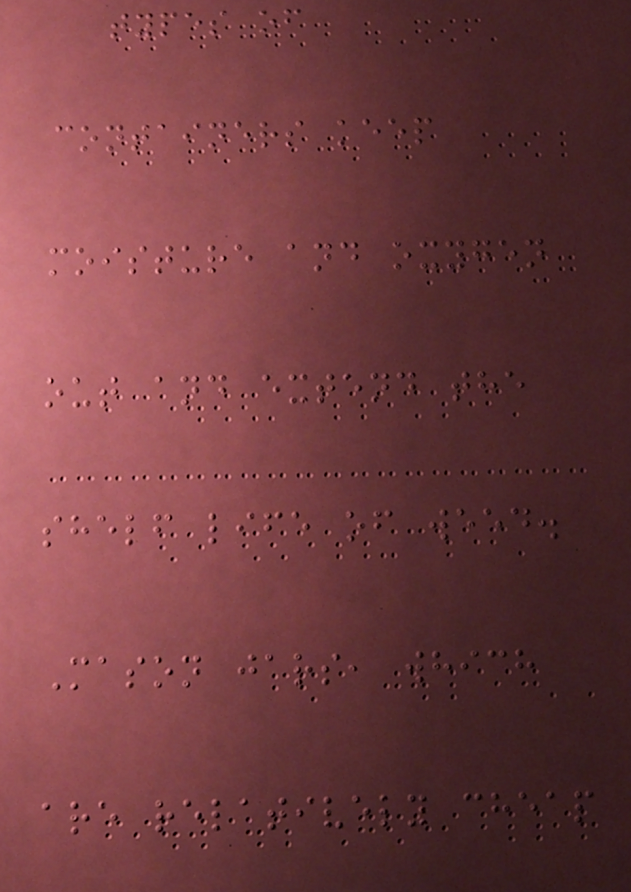types of
containers keep
moisture and oxygen
out and extend the
shelf life of weed.
Mason jars, which
are relatively cheap
